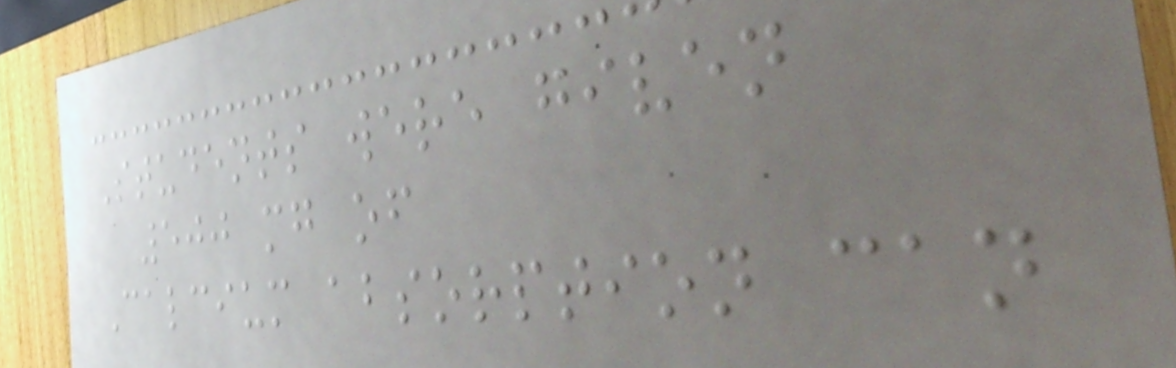Students were given
500 mg of
Calcium absorption can
